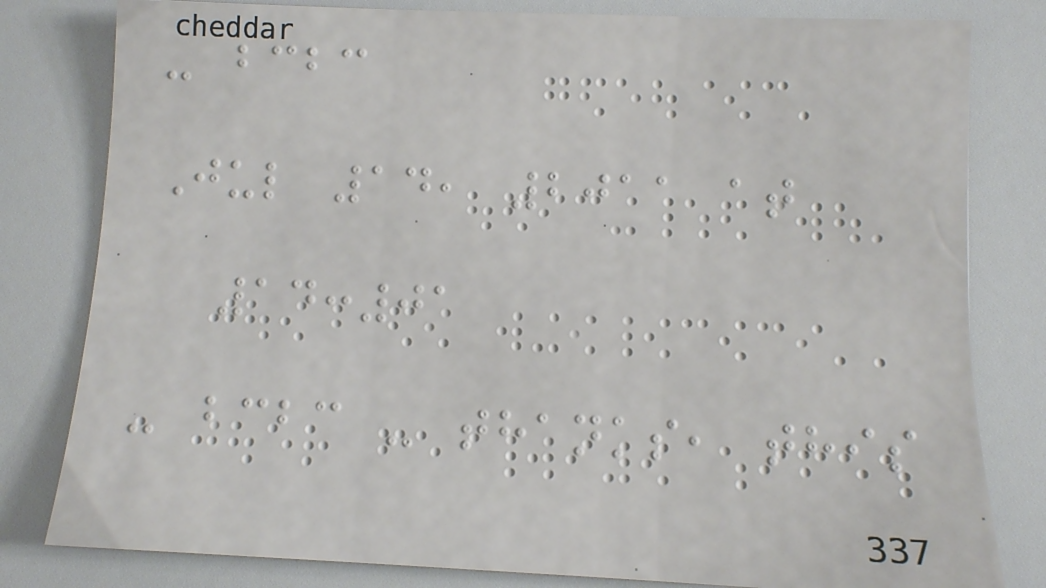- bcbc
Jul 14, 2011 at
14:01
- bcbc - thanks, this
